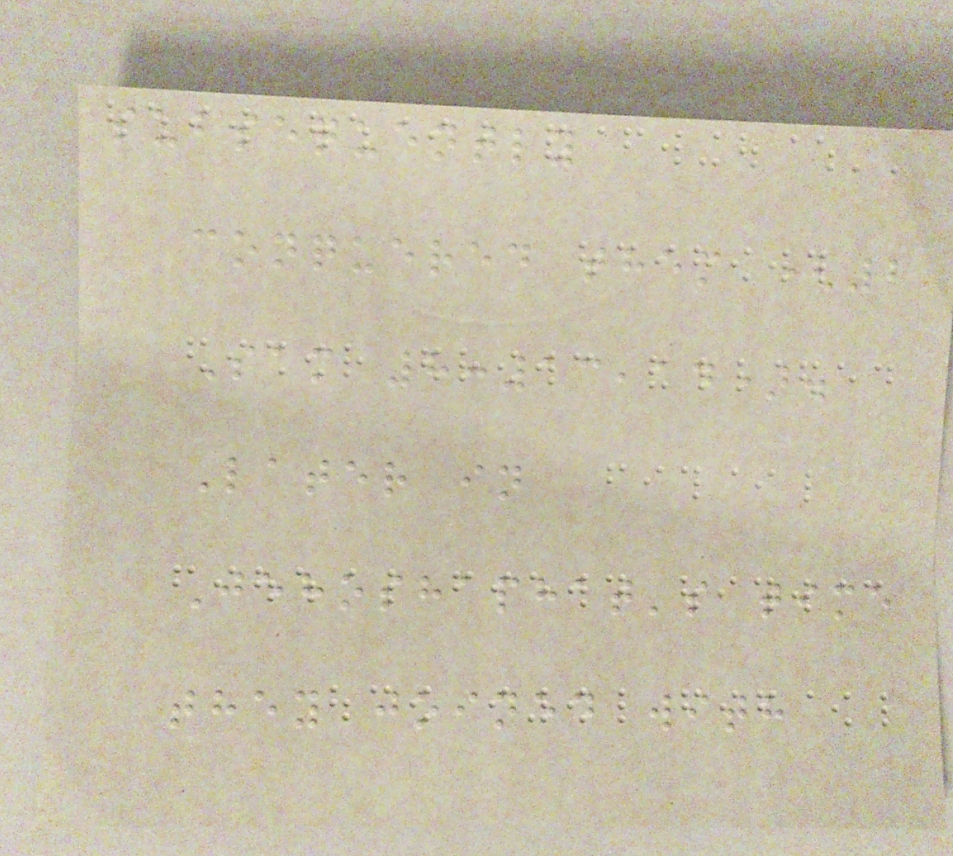subsequently
conquered them (2
Sam 8:13,14).
Later in
Jehoshaphat's time
they joined with
